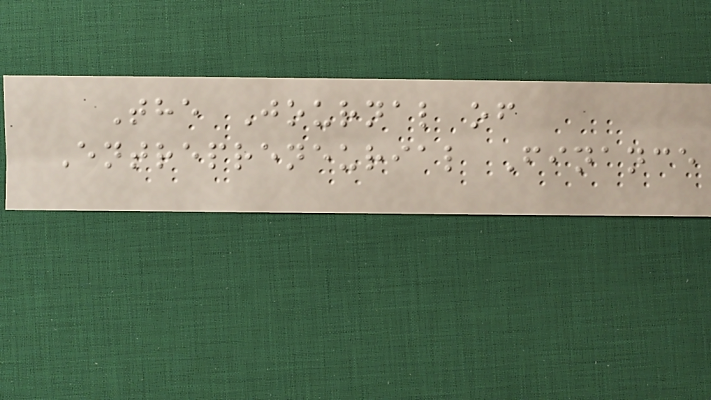The Journal of
Entrepreneurial Finance
